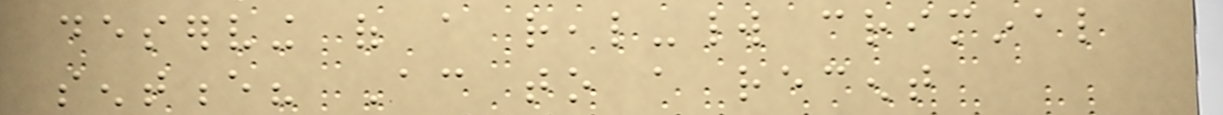deserving of a real-world criminal
sentence? According to a recent
